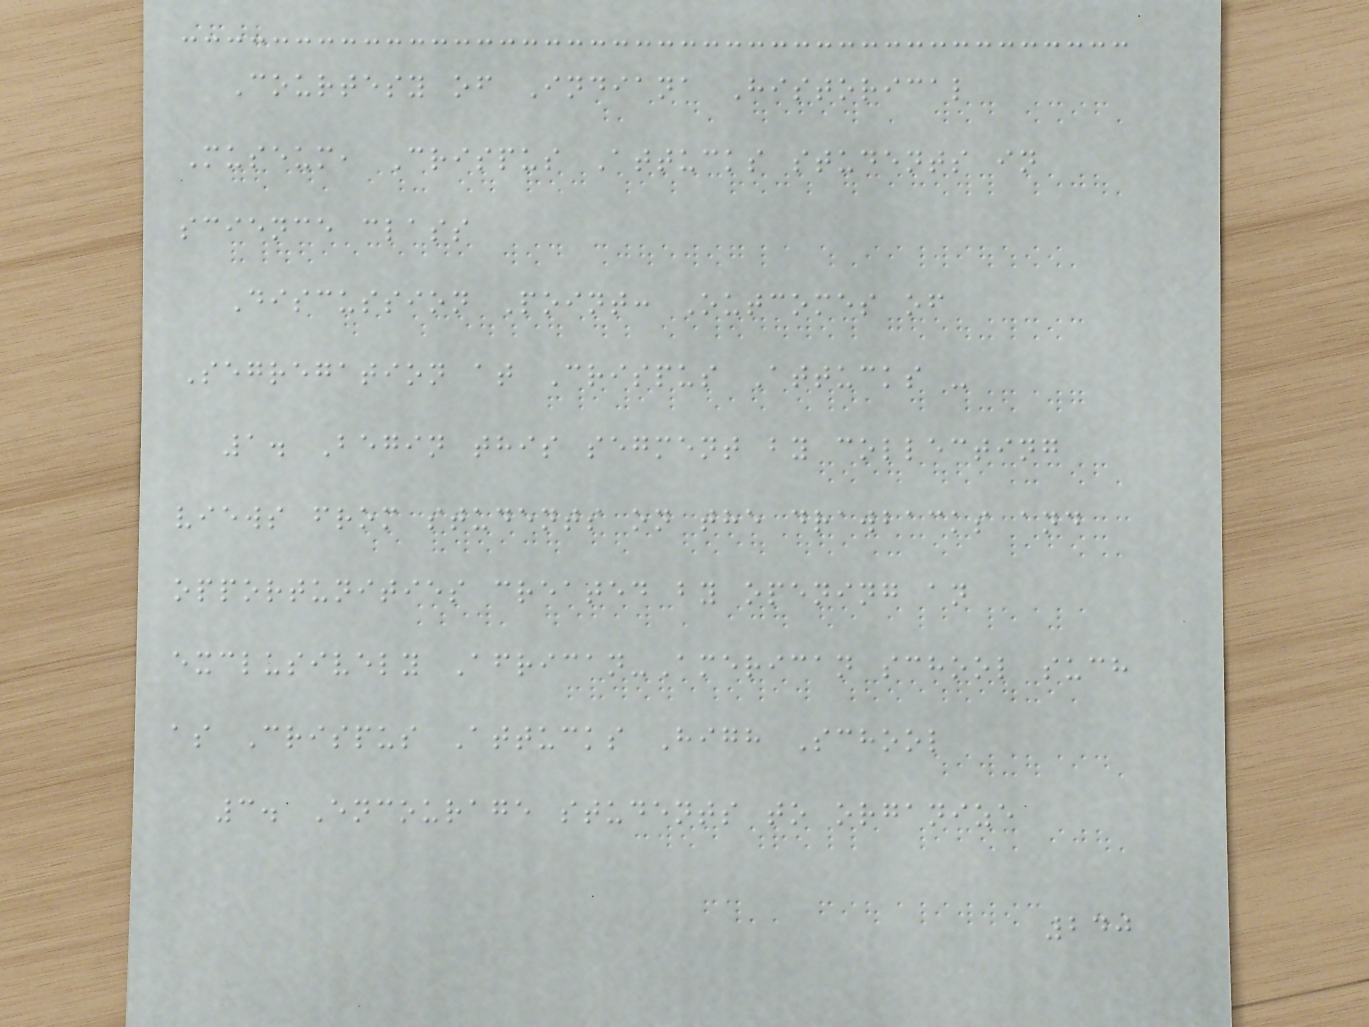Courtesy of Indiana Historical
Museum, Crispus Attucks students in
science class
Discussion Point: Outcomes of
Segregation at Crispus Attucks -
1. Begin this segment by collecting
views from students on the drawbacks and
opportunities created by opening an
exclusively African-American school such
as Crispus Attucks High School
3. Encourage students to organize
240
